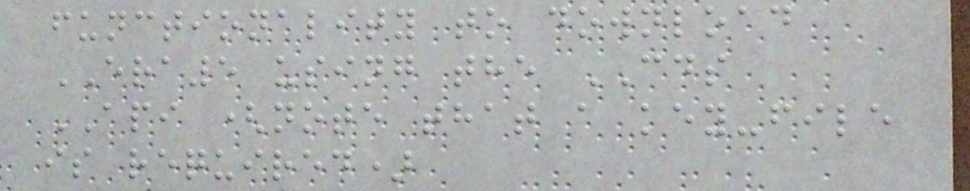functionality to download
ERA5 using the CDS
API (note that a key-file
is required)
